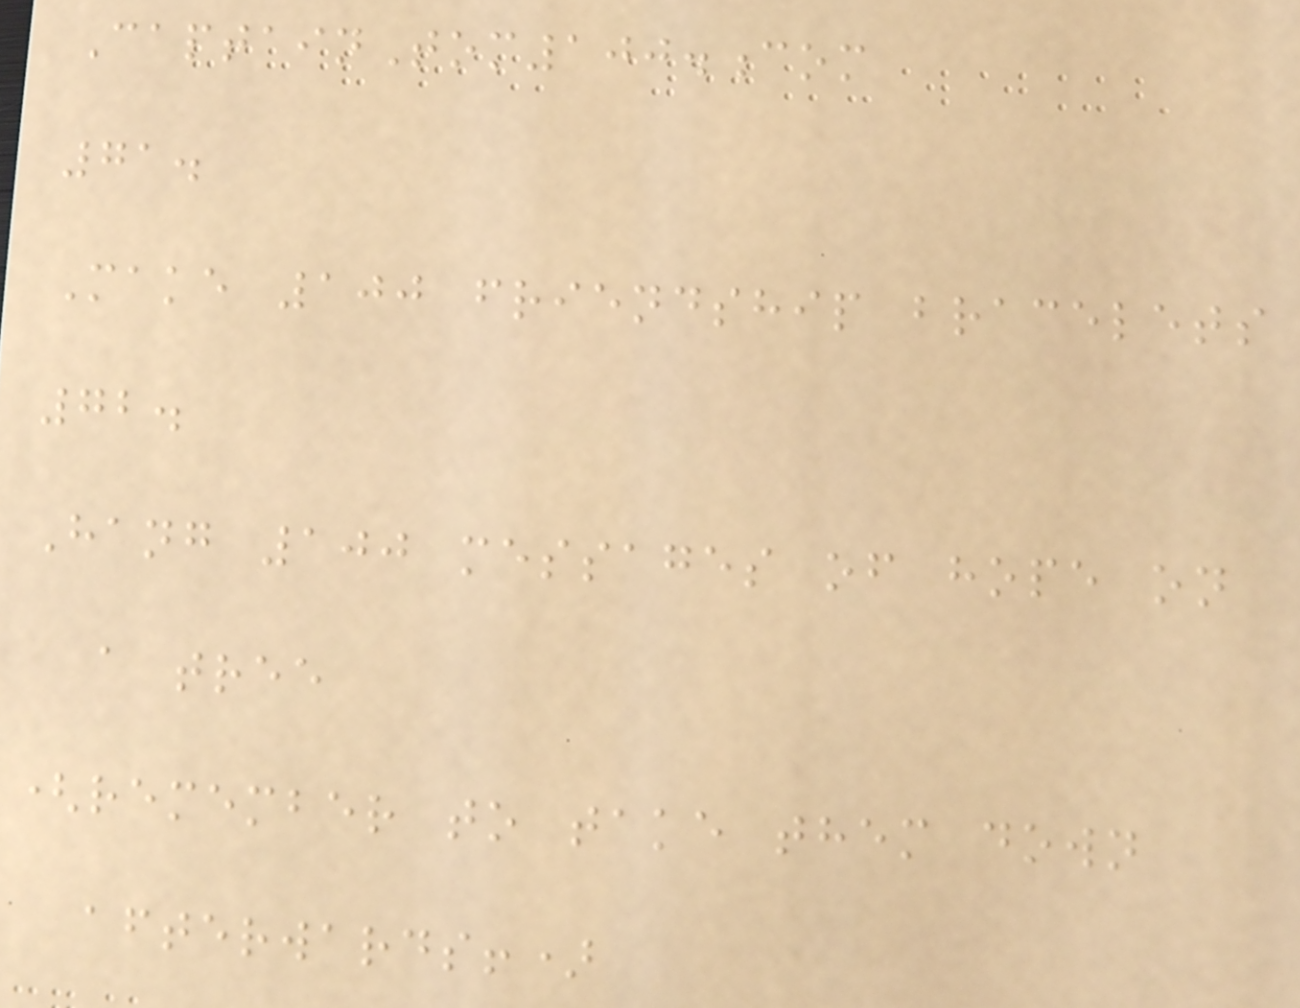CaptainTom100.com
71.
Make 100 friendship bracelets
72.
Hang 100 messages of hope on
a tree
(remember to take them down
afterwards!)
